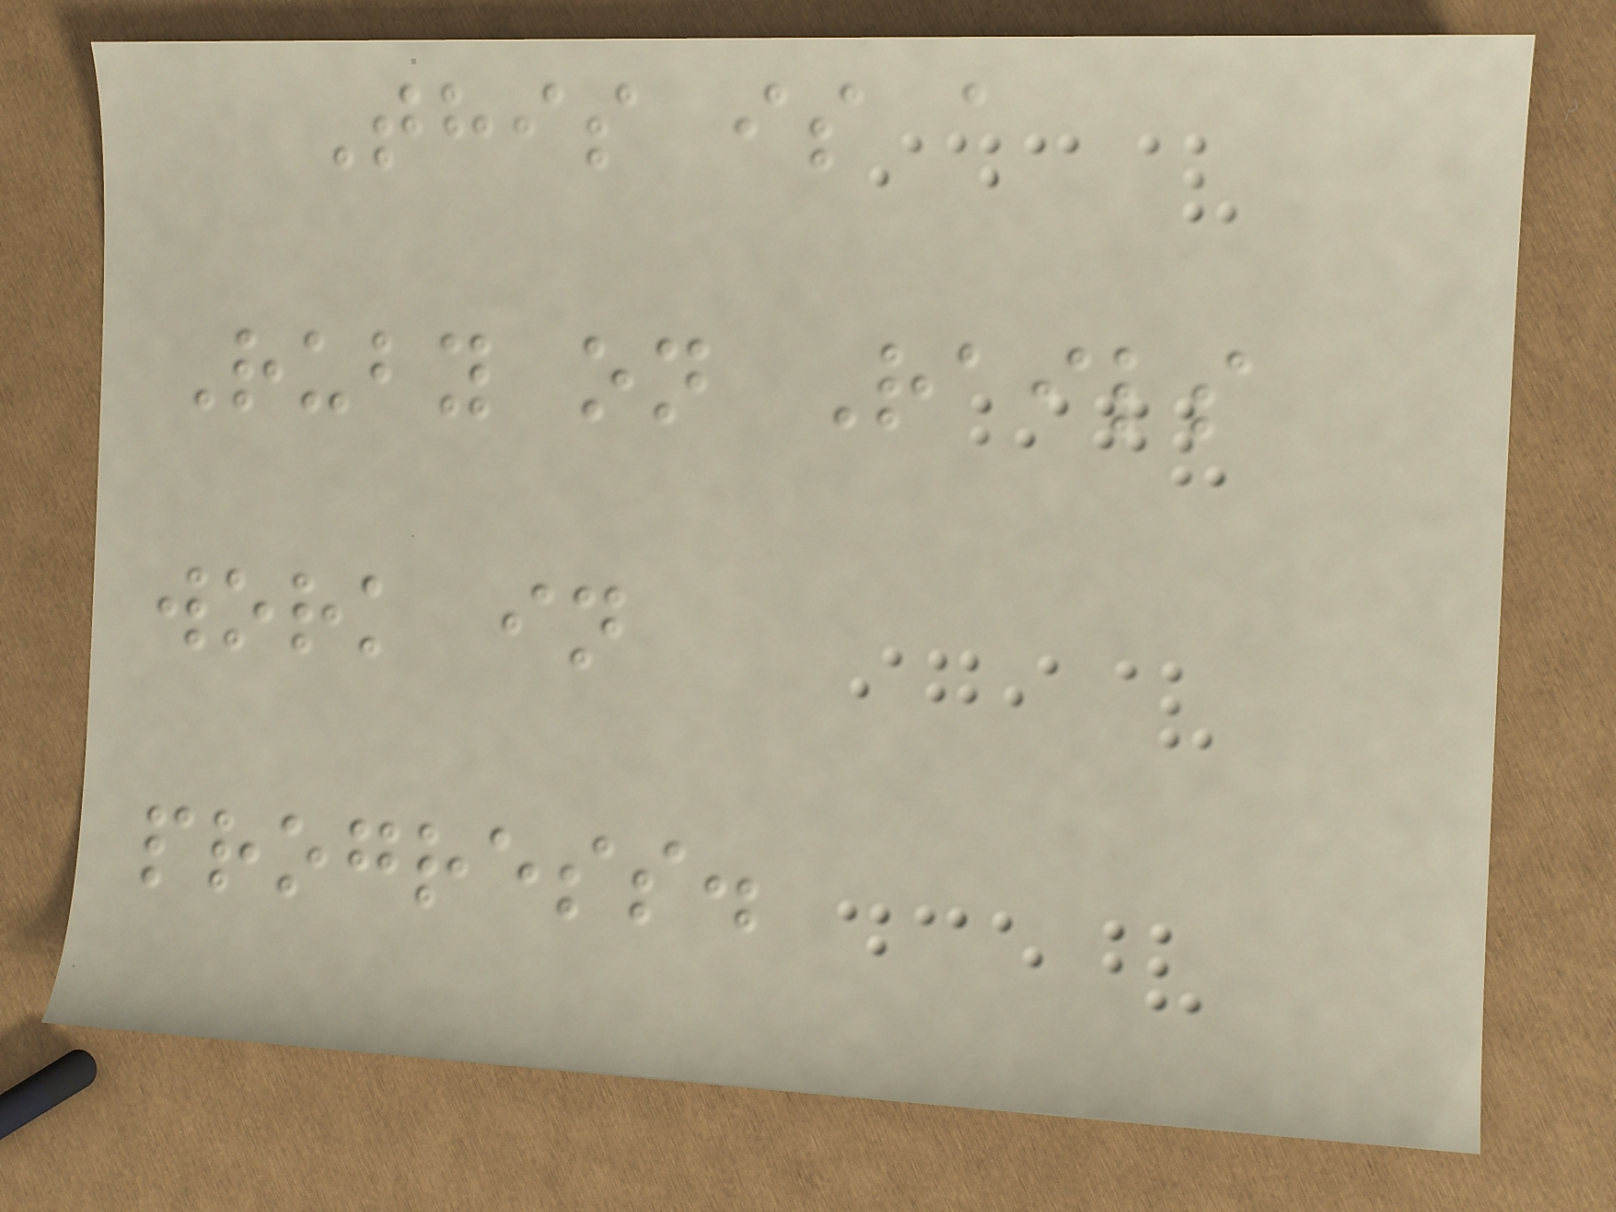This is a
Ruby on Rails
work in
progress.
